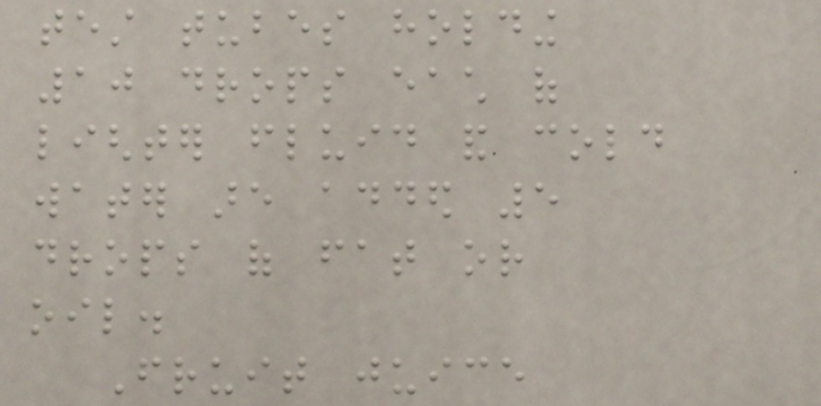test tubes holding
10 drops each of
lighter fluid and cold
water are added 5
drops of fat or
oil.
Fruit juice
